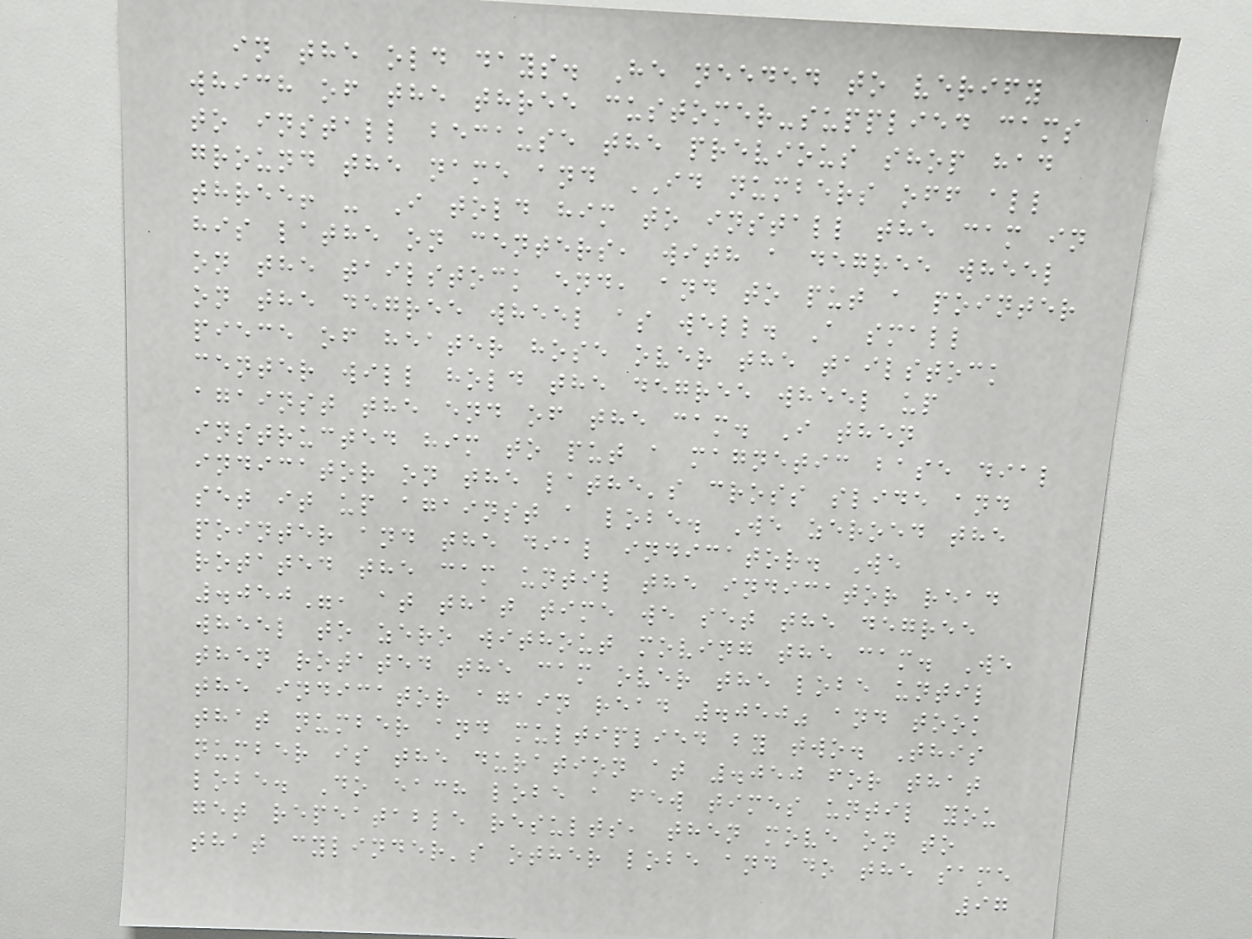in the old days. He needed to verify
which of the three customer-supplied cams
to install because the previous shop had
ground the name and ID numbers off all
three! - I told him to install the cam in
his lathe on centers, with a degree wheel
on the tailstock end, and to put a pointer
on the degree wheel as well. A small
piece of heater hose over the tailstock
center will hold the degree wheel up
against the end of the cam. I then
instructed him to put a magnetic base dial
indicator on the lathe's cross slide and
set it up against a lobe. We zeroed the
pointer and the dial indicator. We
rotated the cam until the indicator read
.050", at that time we set the degree
wheel to zero without moving the cam. We
then rotated the cam over the lobe until
the indicator again read .050" and took
that number and multiplied by two. This
number is the duration at .050 for that
lobe. Do each lobe a few times until you
get repeatable results, then move on to
that cylinder's other lobe and do the same
97
